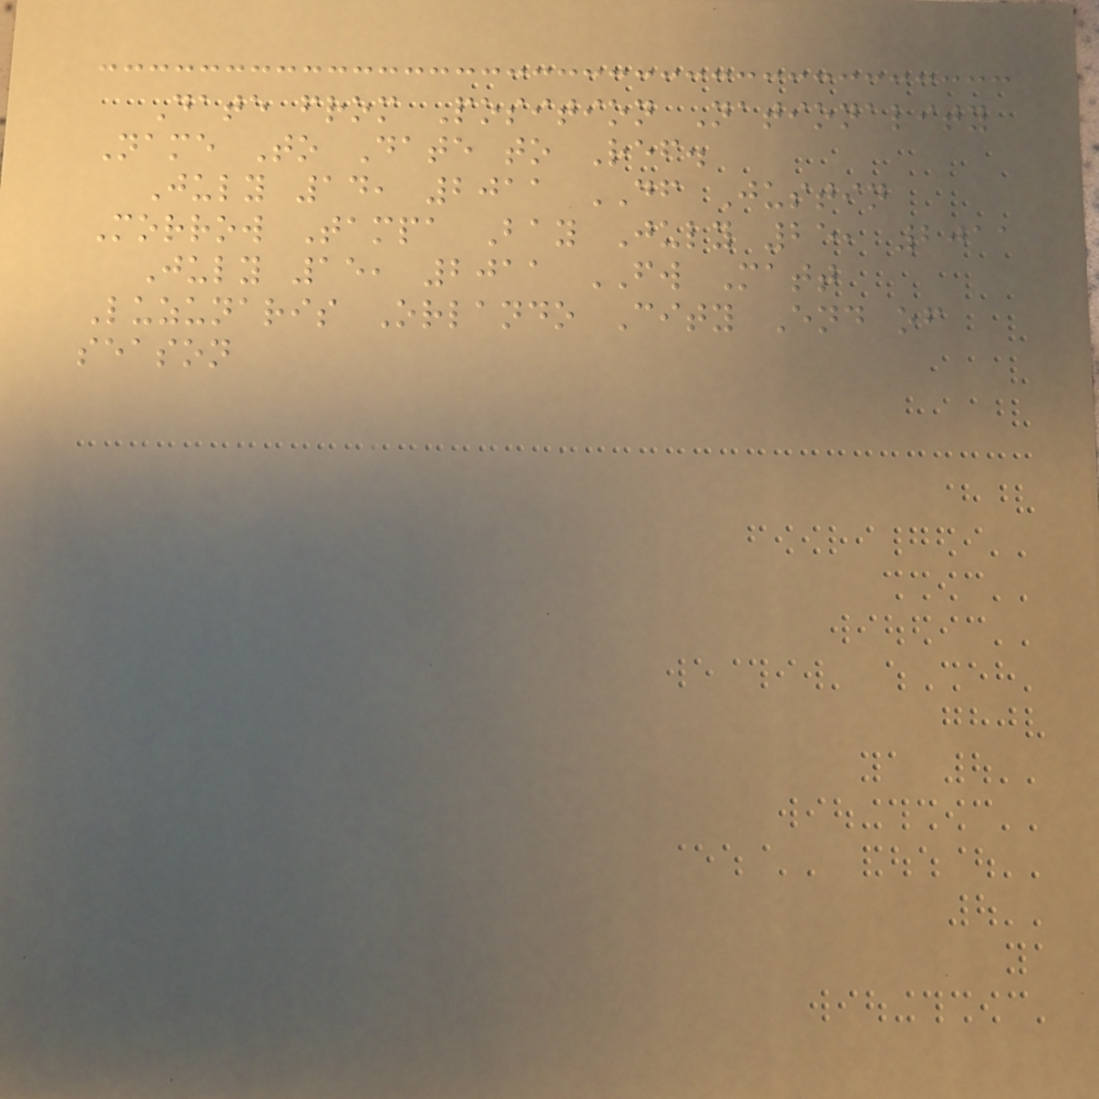Date from Position Nationality
Name To Date to Ref.
July 14, 2011 DF Justin
Morrow Tampa Bay July 25, 2011
July 15, 2011 FW Matt
Luzunaris Orlando City End of
season
